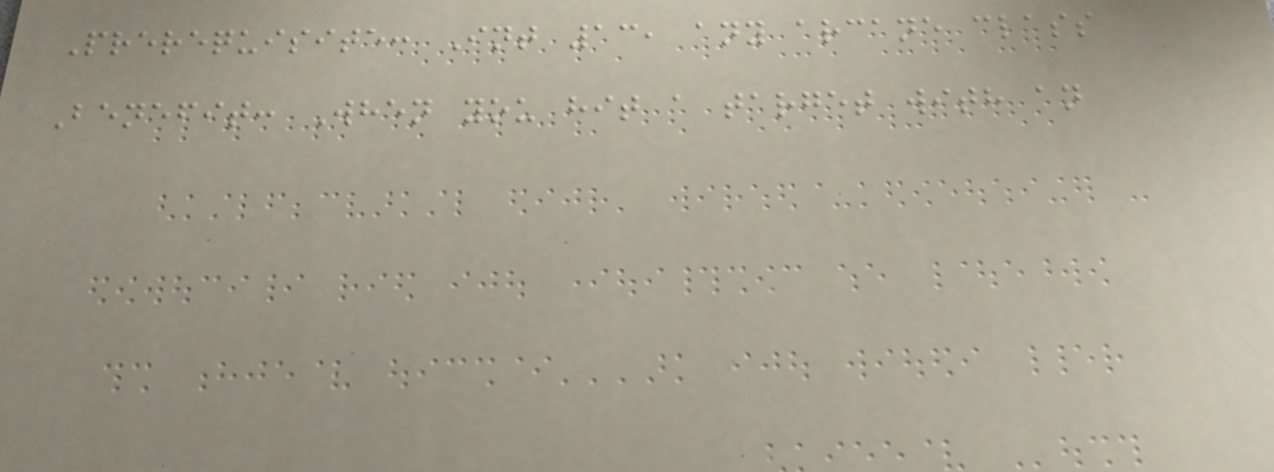Prerequisite: Int 13, any arcane class
Benefit: When you hit a target with an
